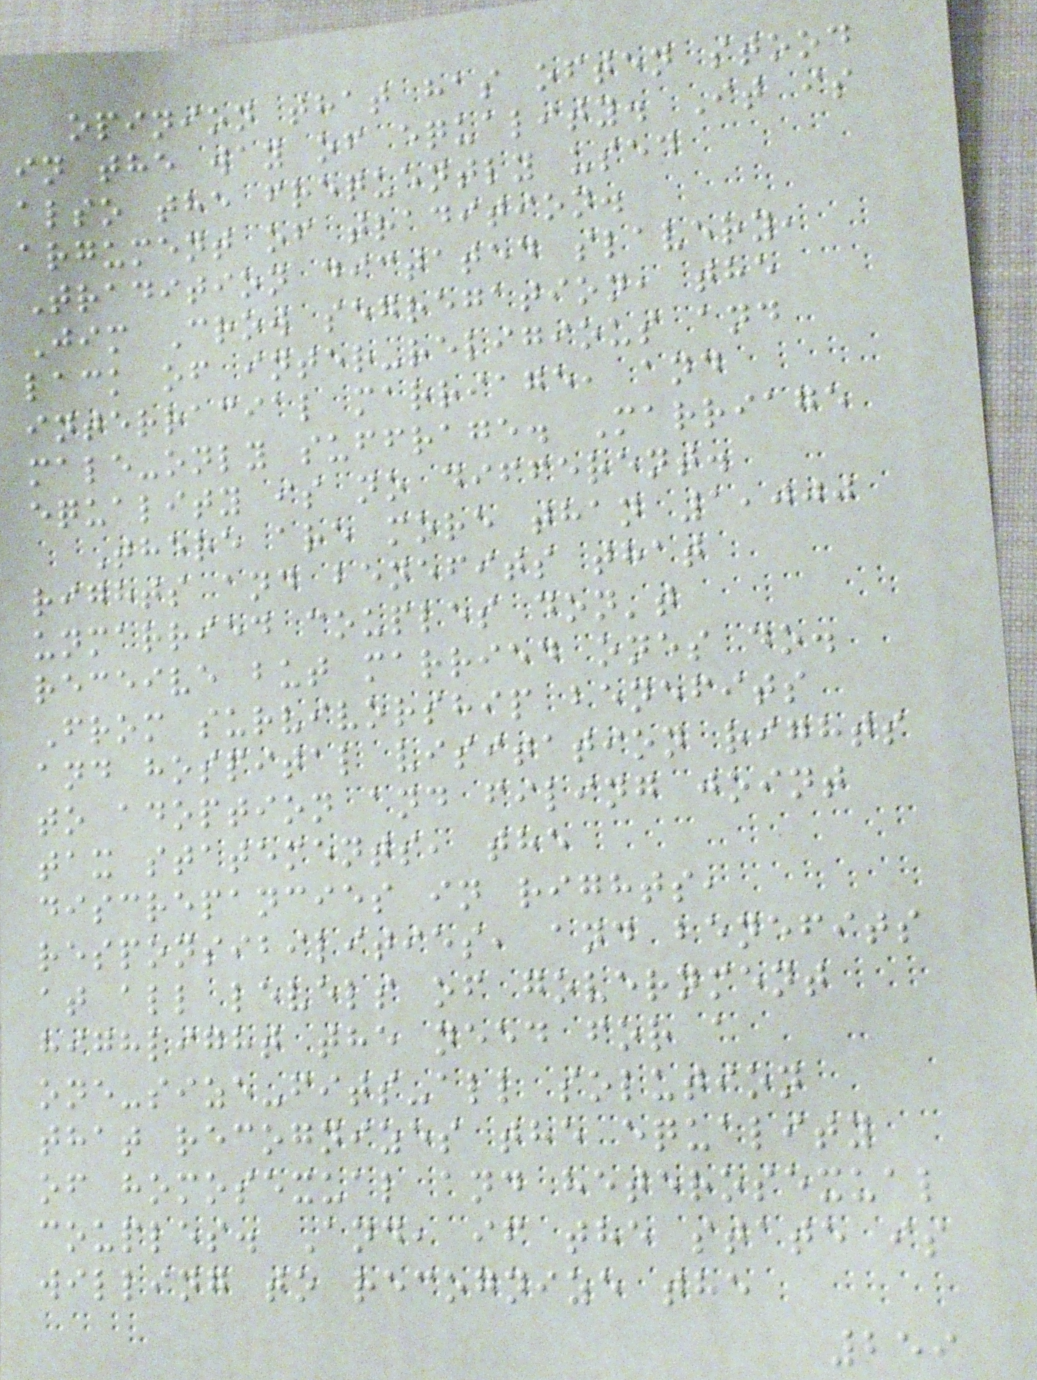opinion that has often stood
in the way of equality. It is
also the frequently used
argument of tradition.
Tradition dictated slavery,
Jim Crow segregation, the
lack of inter-religious and
interracial marriage, and
male-only suffrage. Marriage
equality is no different.
There are more than 1,000
rights and benefits that
unmarried couples don't
receive but married ones do.
From survivorship benefits
and hospital visitation rights
to adoption and filing joint
tax statements, the
discrepancies in rights,
responsibilities, and benefits
at all levels of government
highlight the need for a
one-size-fits-all solution
that recognizes the equality
of homosexual and heterosexual
couples. And, if the state is
willing to recognize the
259
